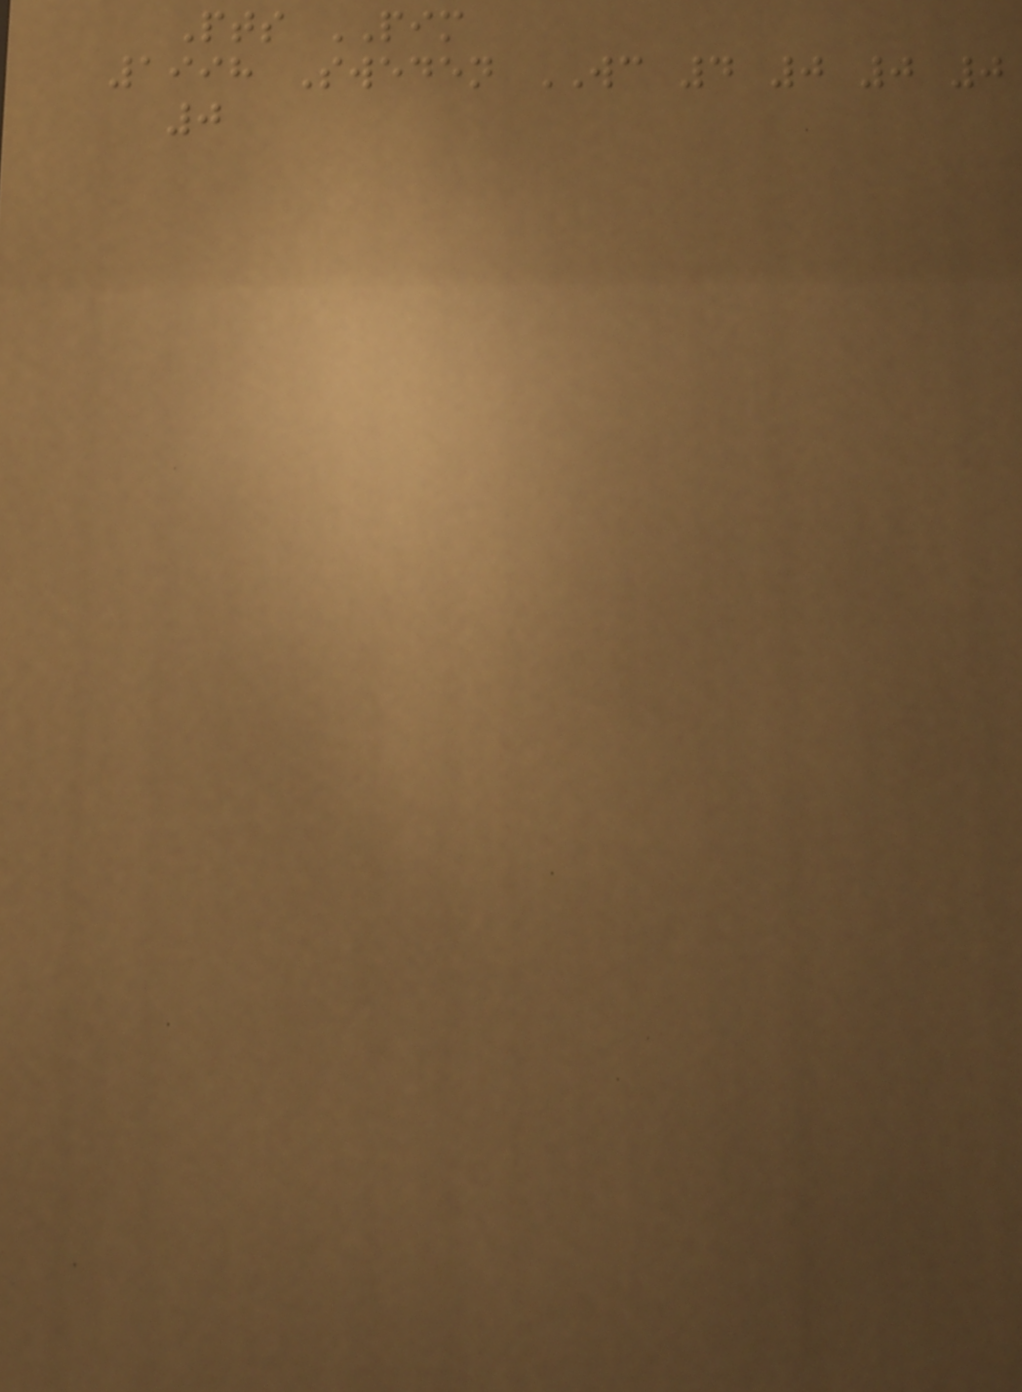Pts PIM
1998 Sweden WC 4 0 0 0
0
